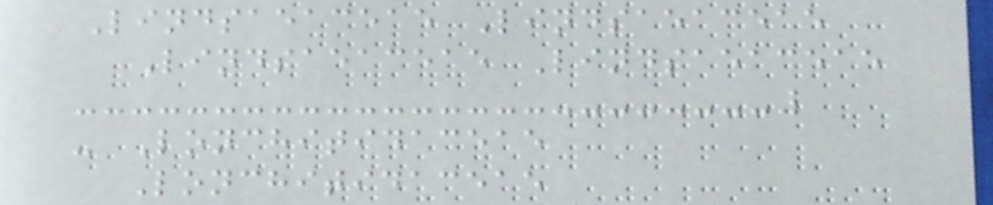Lindsaeaceae Lindsaeaceae
Lindsaeaceae Lindsaeaceae
- Lonchitidaceae
Lonchitidaceae
